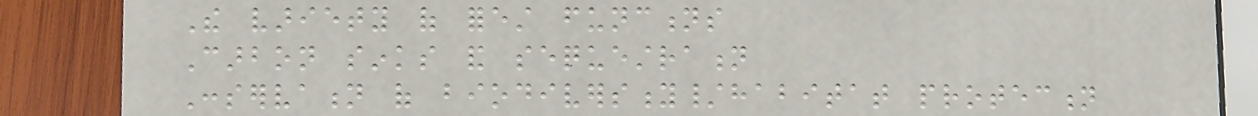The variety of forest functions
Carbon sinks and sequestration
Conservation of biodiversity/habitat protection
